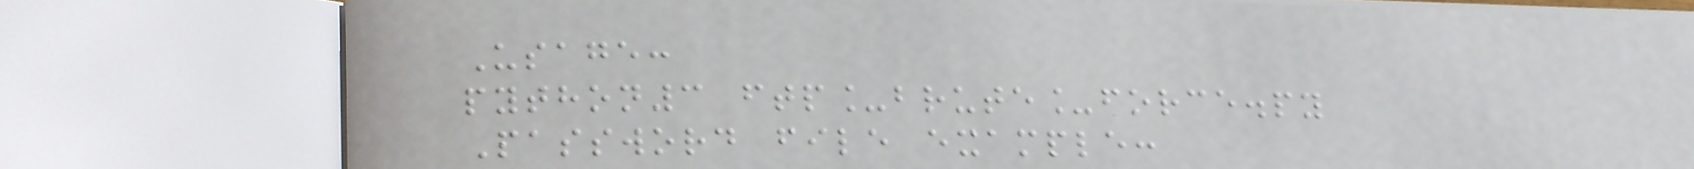Usage:
python3 ftp_brute_force.py
Password file example:
